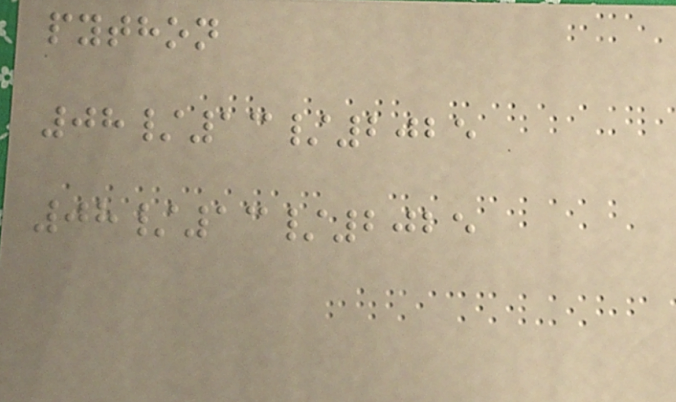python
08/13/2025
08/13/2025
